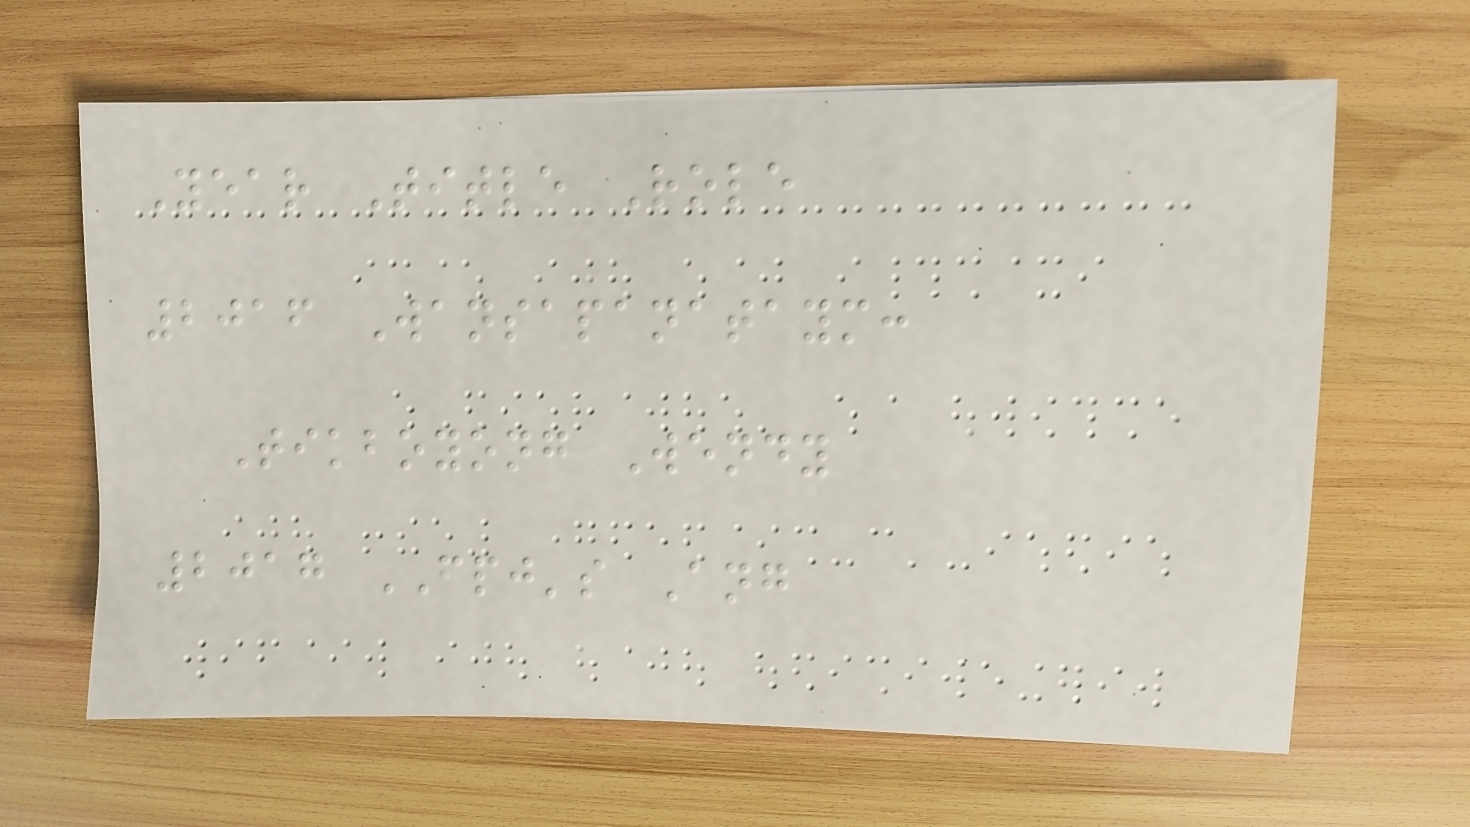Year Title Role
2016 Wansapanataym:
Tikboyong Wendy
2017 FPJ's Ang
